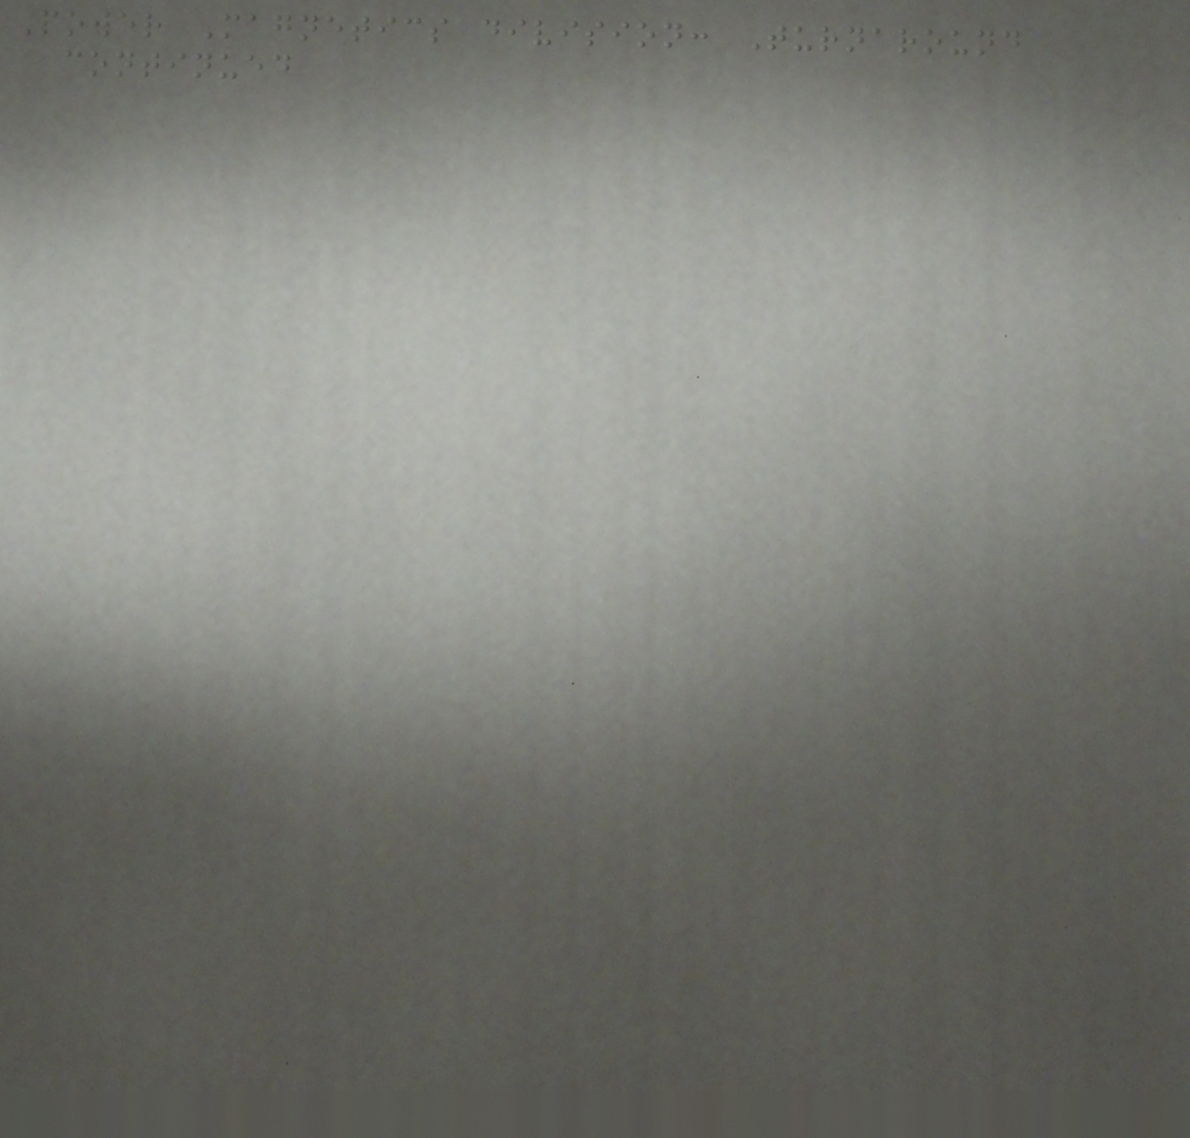Power Magnetics division: Turnaround
continued
